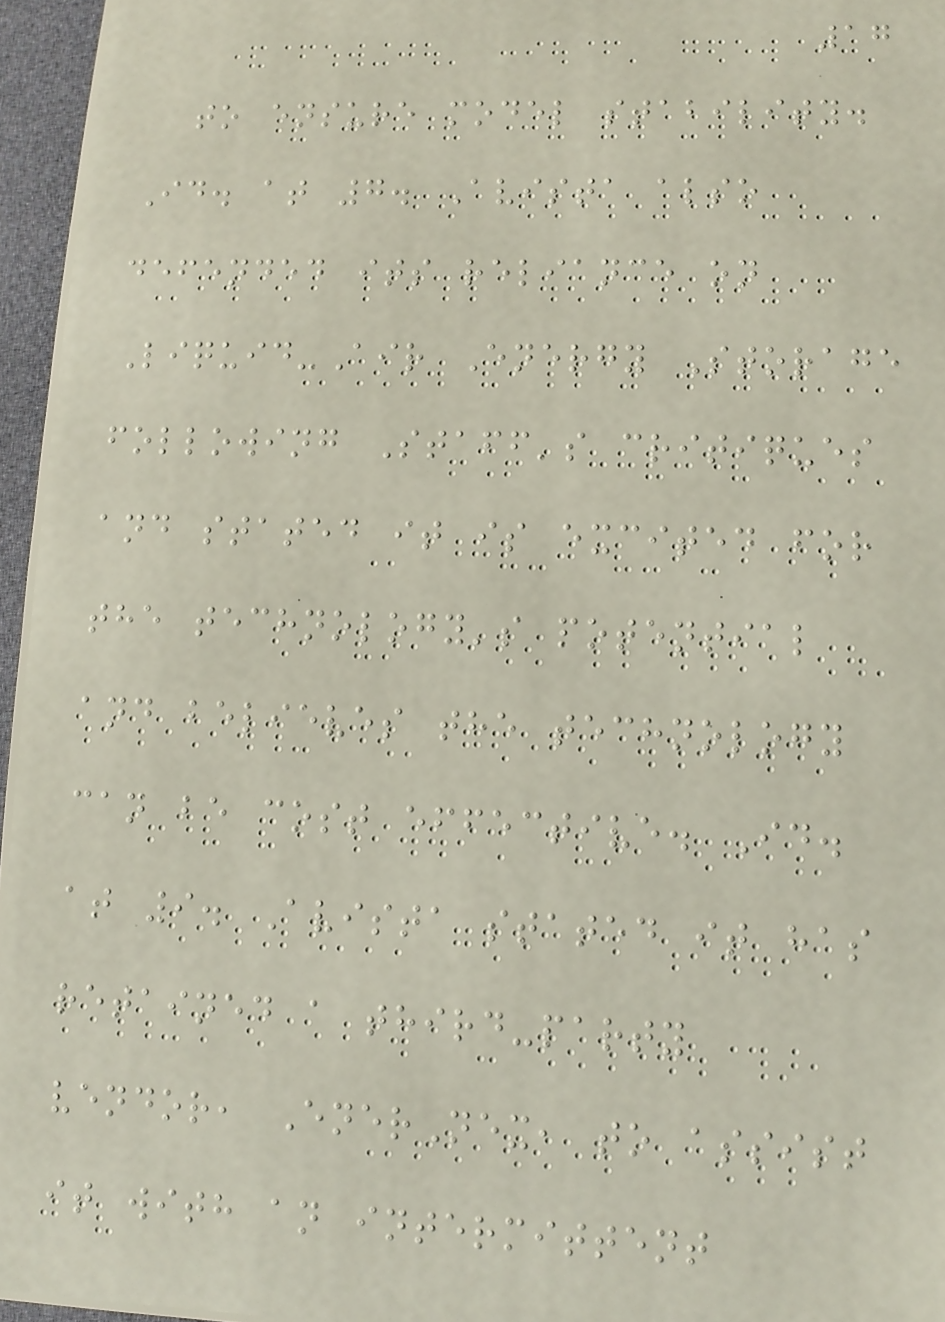17
to ensure model stability.
Id. at 7. Avista also
defended its reliance on
Liquid-Air Energy Storage
following Staff's critiques
and stated it is excited for
the technology's potential
and believes the technology
can be cost effective. Id.
at 9. Avista stated it has
retained a third-party
vendor, EnerNex, to assist
it with an intermittent
